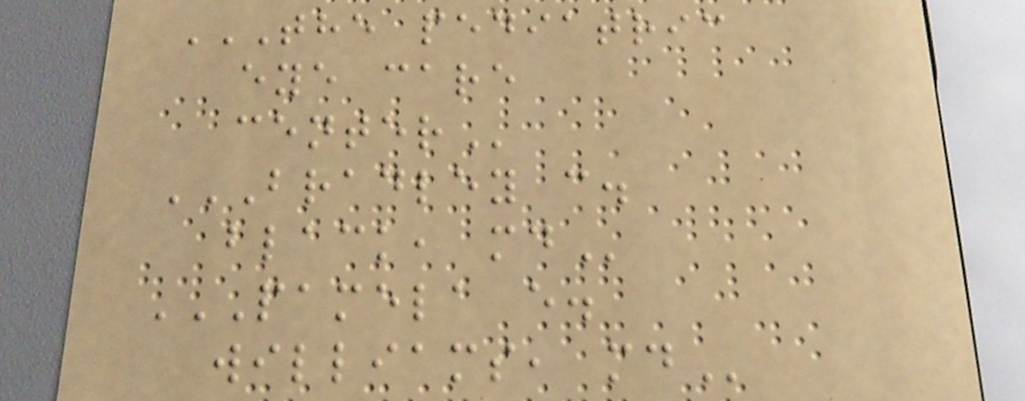THE PEDIATRIC
EYE CARE
CENTER
BRADLEY C.
BLACK, MD
PAMELA E.
WILLIAMS, MD
